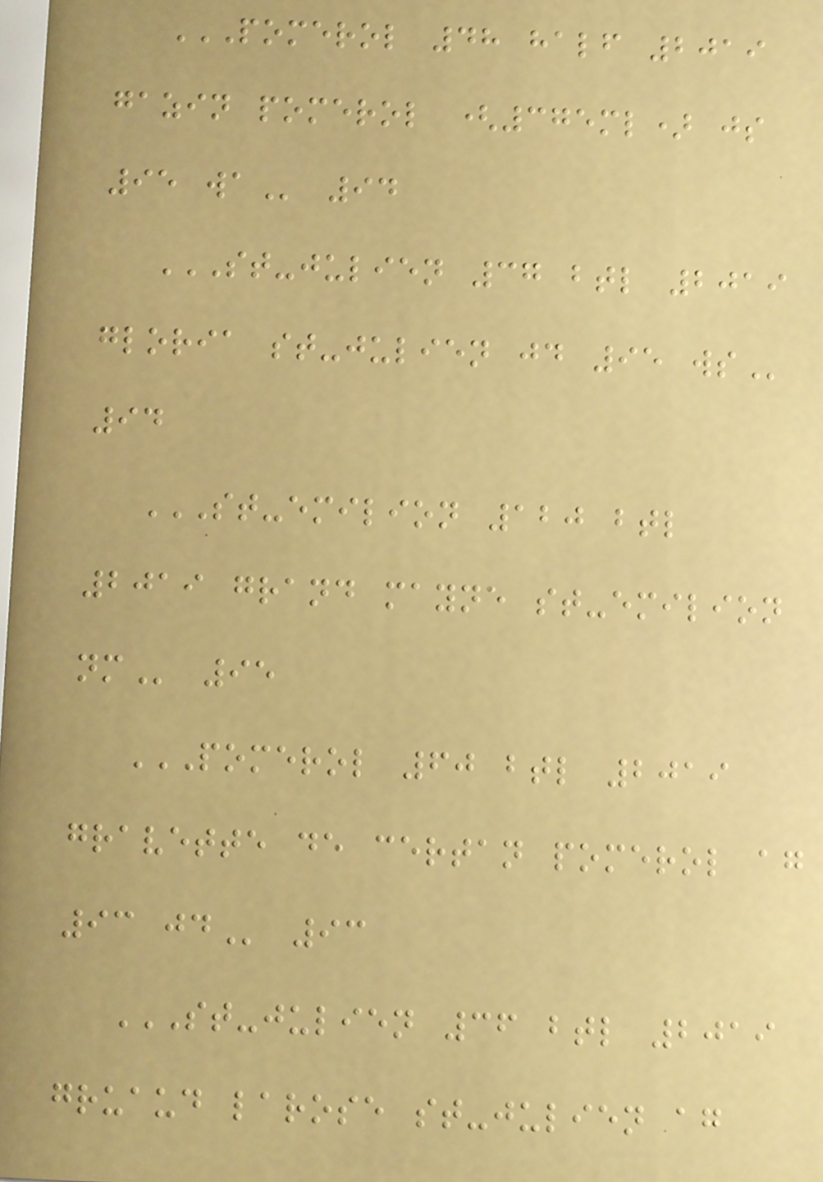POMEROL 48 HALF 2019
GAZIN POMEROL (375ML) JS
95 WA 94
ST-JULIEN 37 BTL 2019
GLORIA ST-JULIEN JD 95 WS
94
ST-EMILION 120 BTL
2019 GRAND MAYNE ST-EMILION
NM 95
POMEROL 60 BTL 2019
GRAVETTE DE CERTAN POMEROL AG
93 JD 93
ST-JULIEN 36 BTL 2019
GRUAUD LAROSE ST-JULIEN AG
